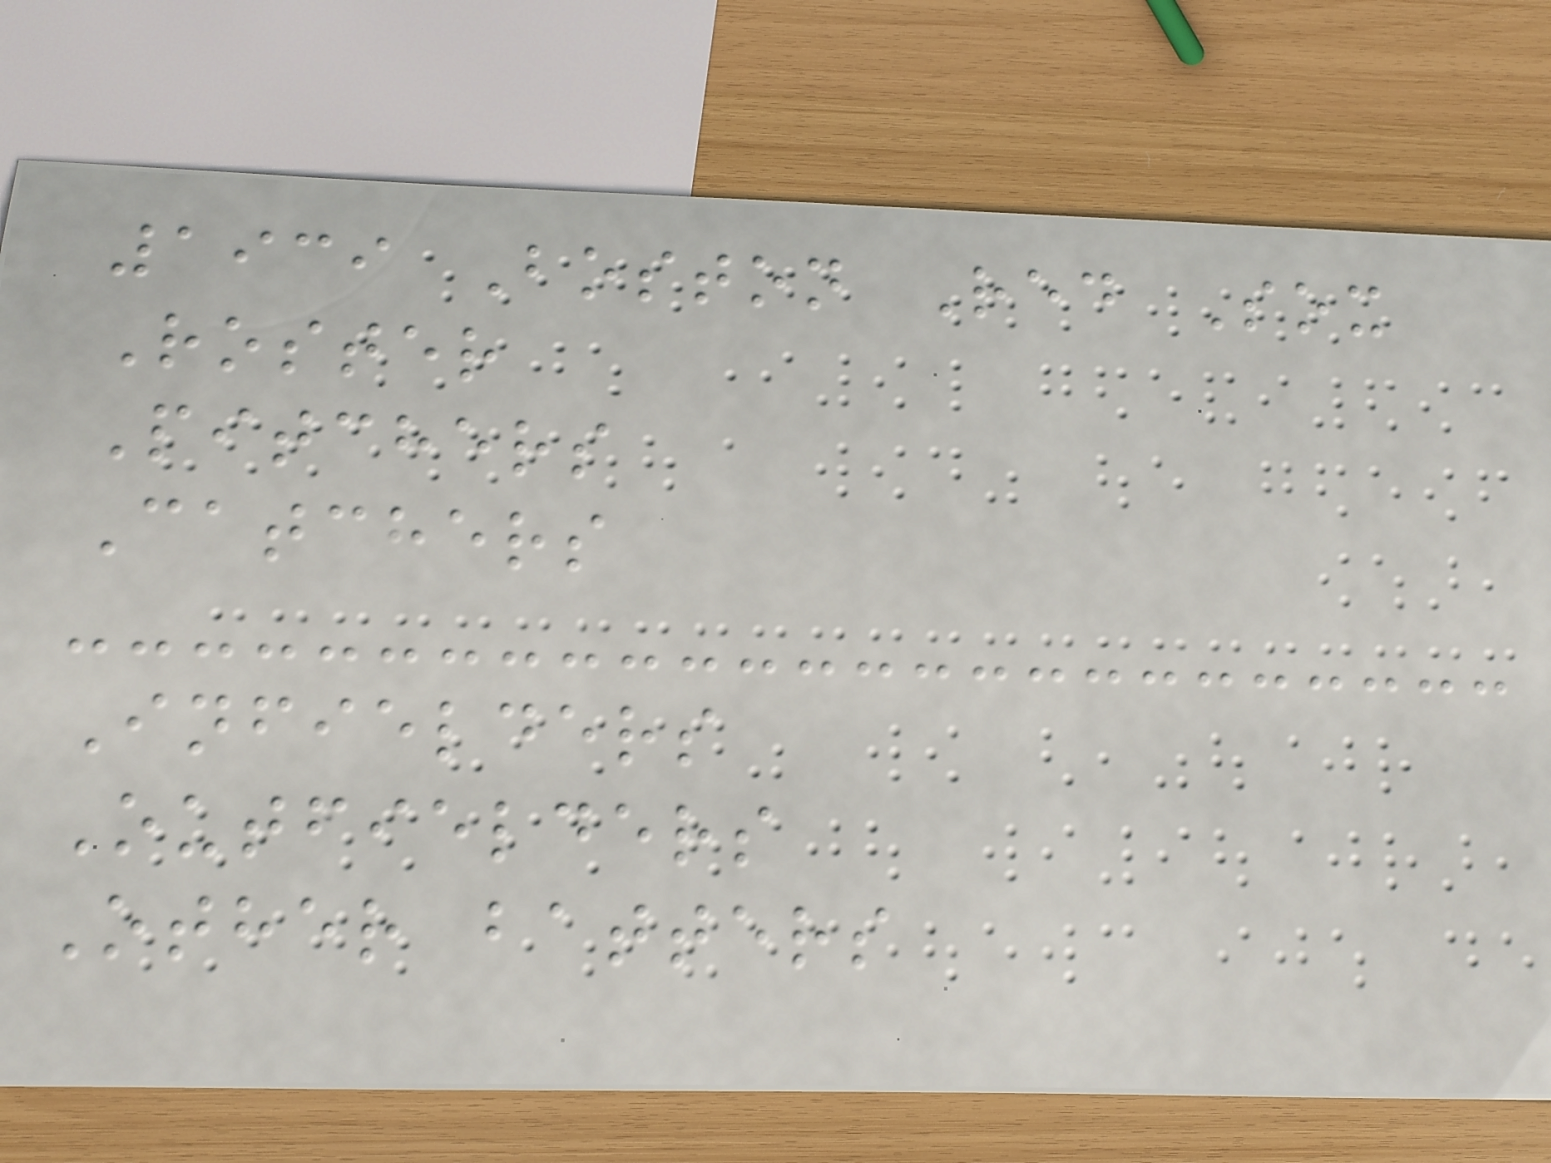1939 Boston Red Sox
Roster
Pitchers
Catchers
Infielders
Outfielders
Other batters
